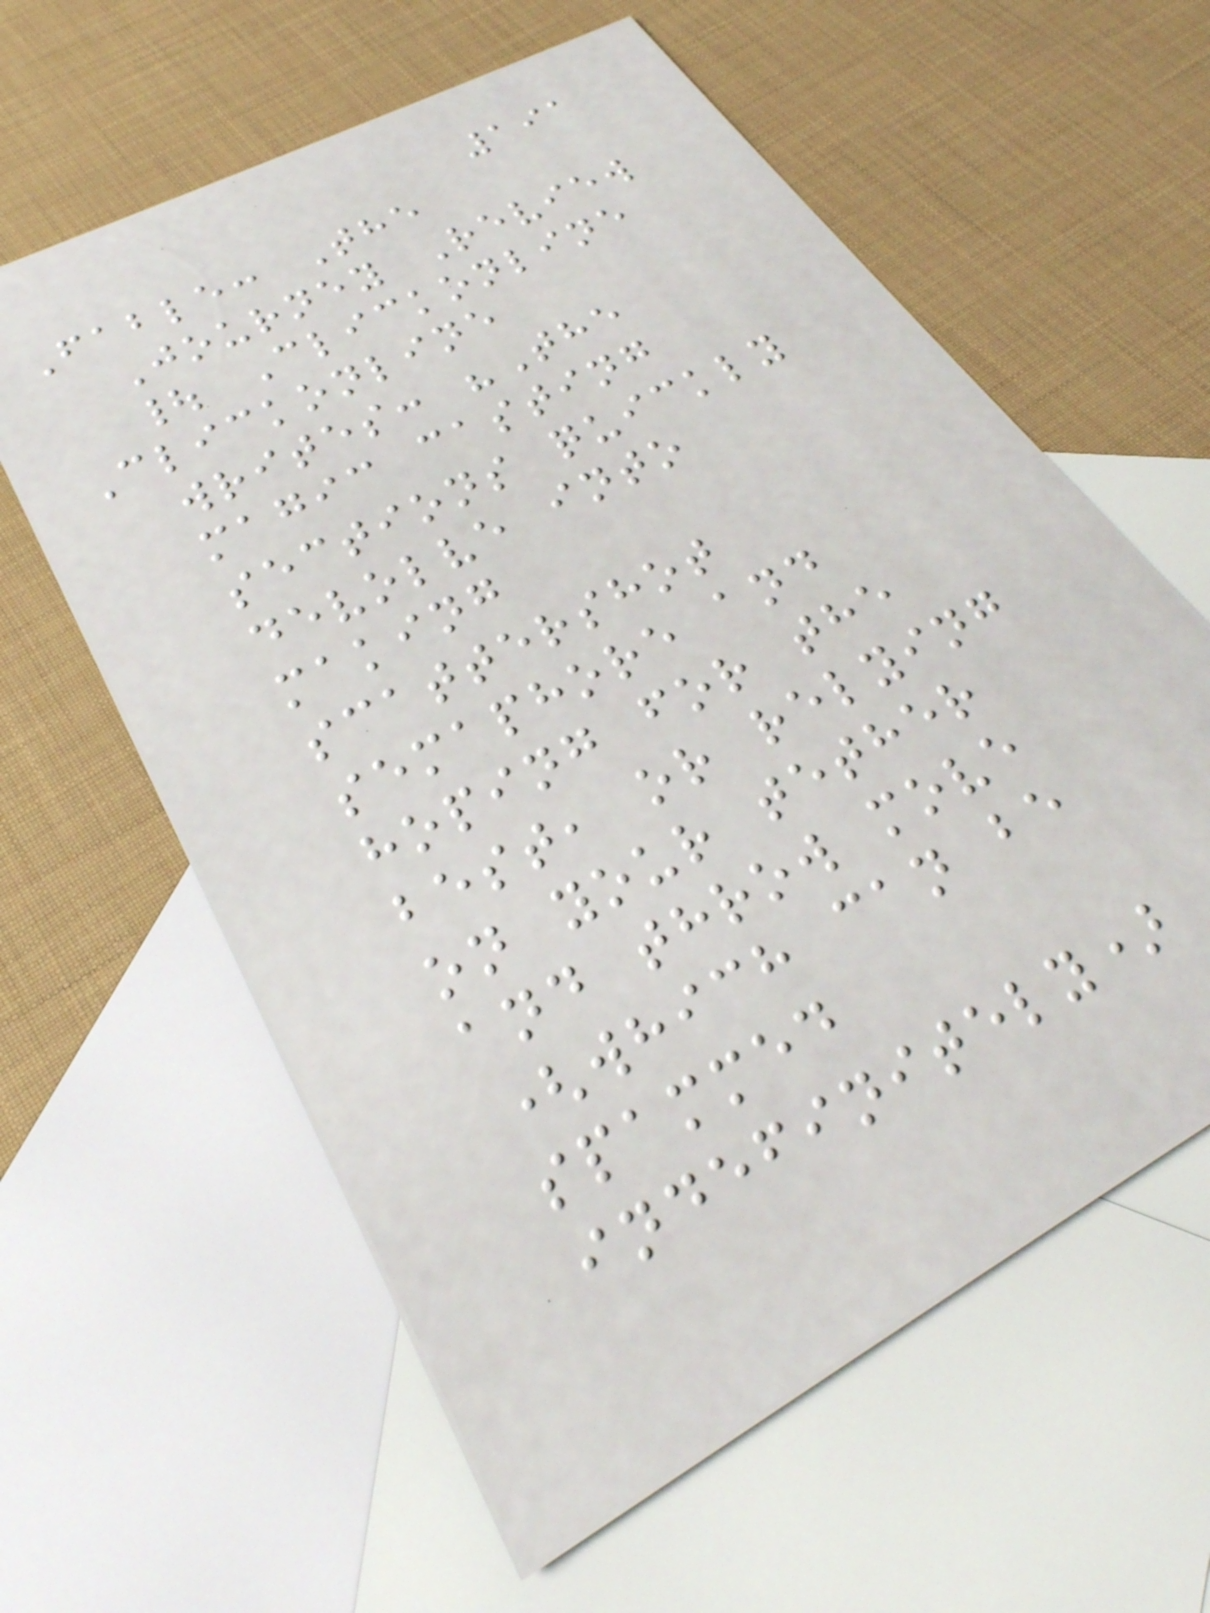191
Fable: The
Journey Review
| Clickonline
Clickonline
writes: "The
magic casting
sections quickly
devolve into
making
scattershot
semaphore and
hoping for the
best, or relying
on your tether
and throw move
(which can be
spammed
indefinitely)
